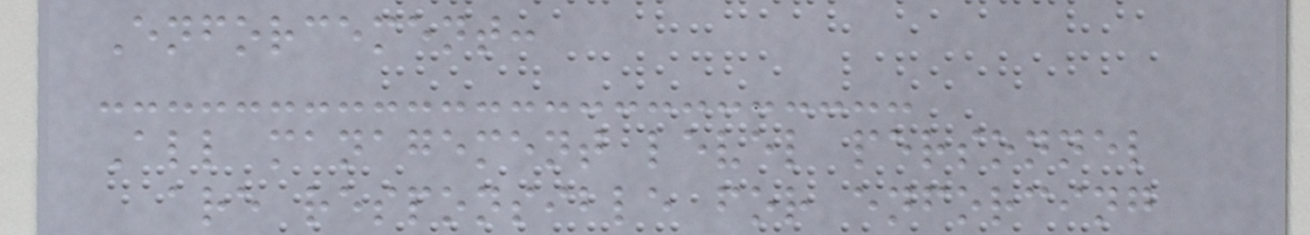Enforcement:
All management level personnel
are responsible for enforcing
